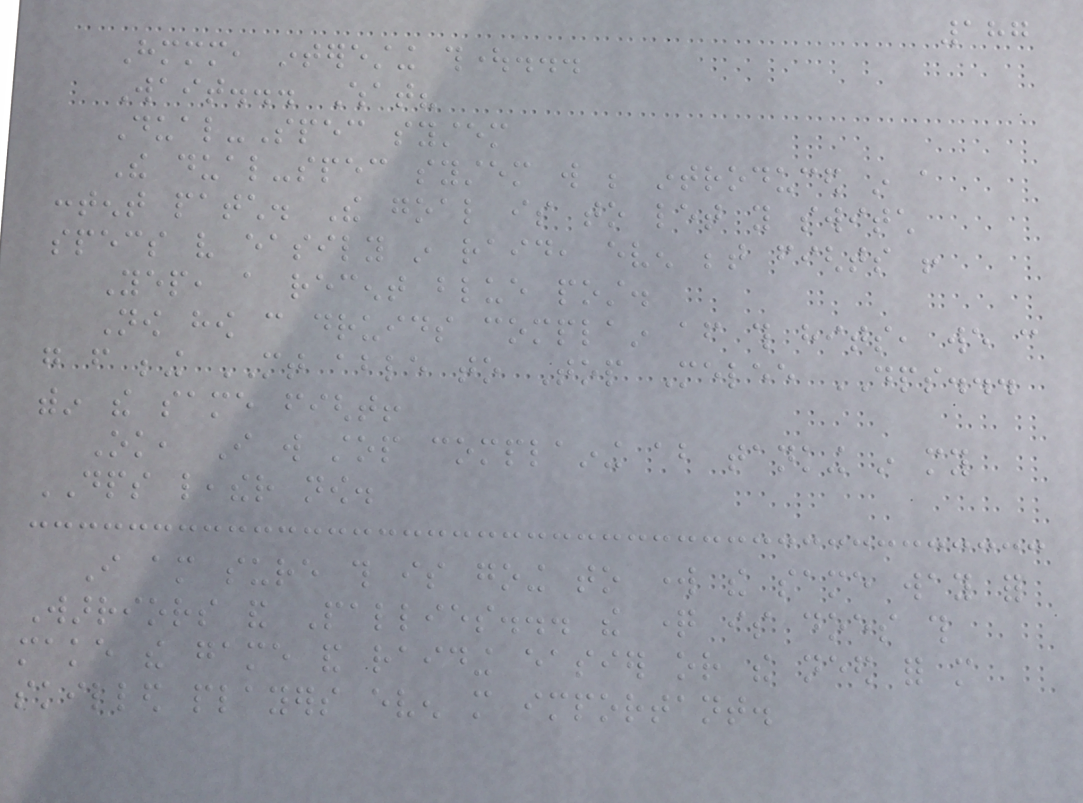187
Hmmm, interesting thought...
Wait... What?
Dual-Spec system
The dual-spec system will be introduced in a
content patch. The goal is to let you switch
specs very easily in raid, even between fights !
Yep, a recent blue post.
Now how can druids complain after this hits, we can
go from being MT able to Top Melee DPS...
within the same fight!
Ok, I will stop complaining about tanking in my
DPS leather now.
I am sure this is going to work the same way for
Warriors and Pallies... the question is does this
make the game and raiding easier or the need for more
skilled players even more important.
